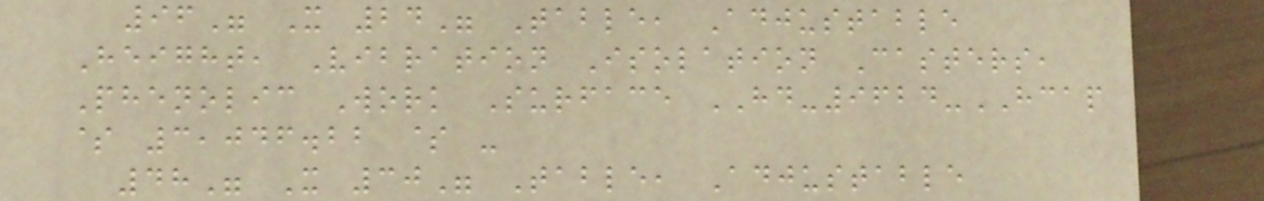96" X 24" Table, Adjustable
Height, Vibration Isolation Casters,
Phenolic Work Surface HD-9624-HCAP
$ 3,046.22 $ -
48" X 30" Table, Adjustable
